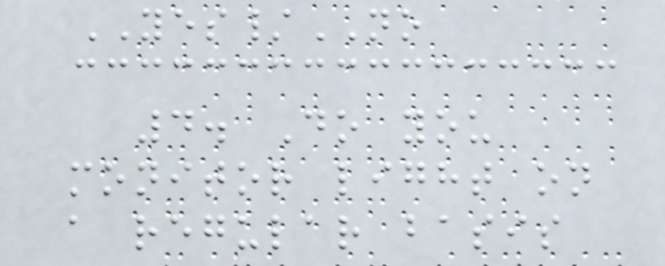YES/NO
4. Do you
monitor light on
a regular basis
